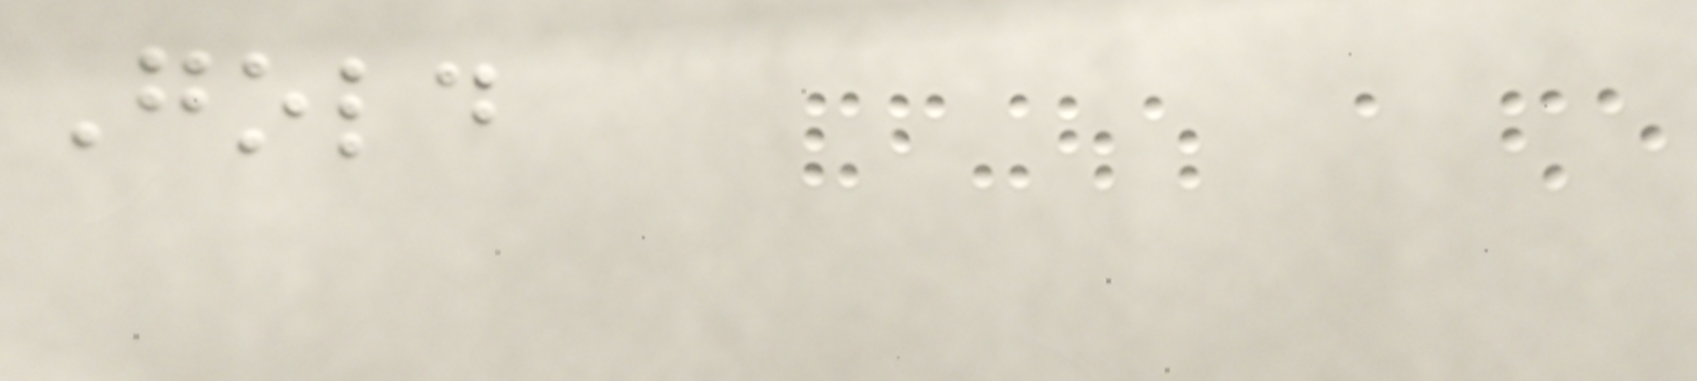Gold
